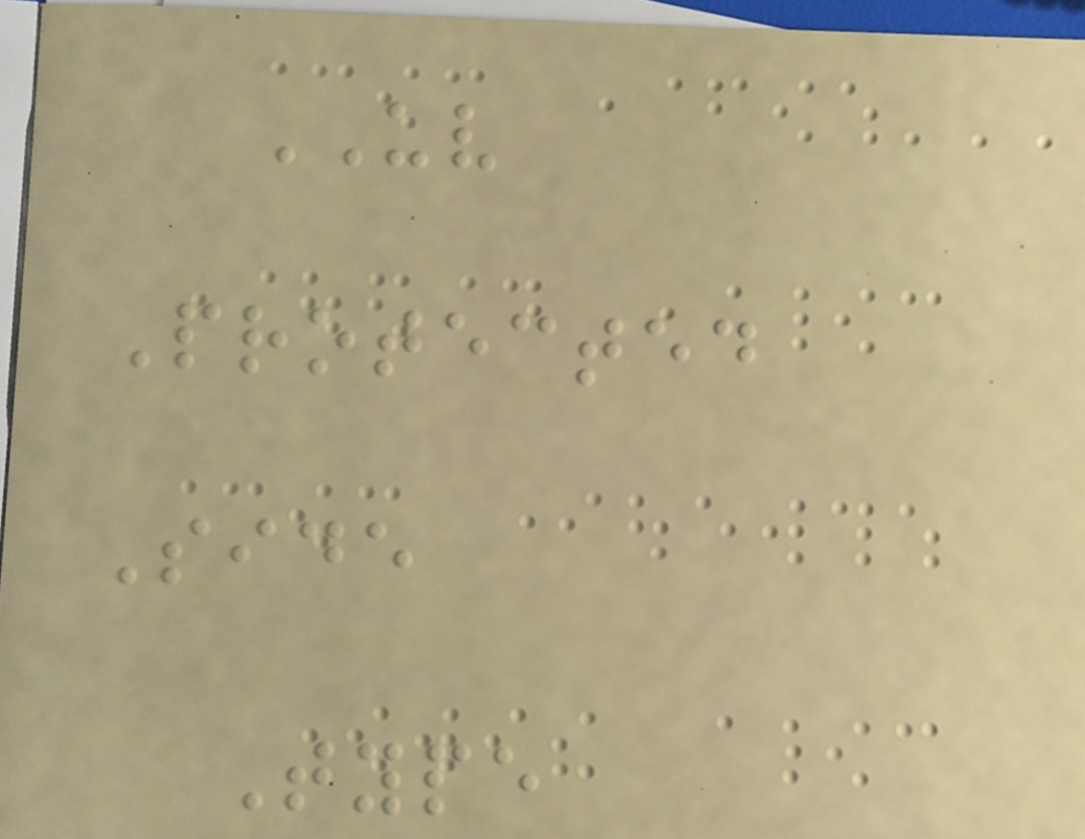UV
Protected
Side
Type
